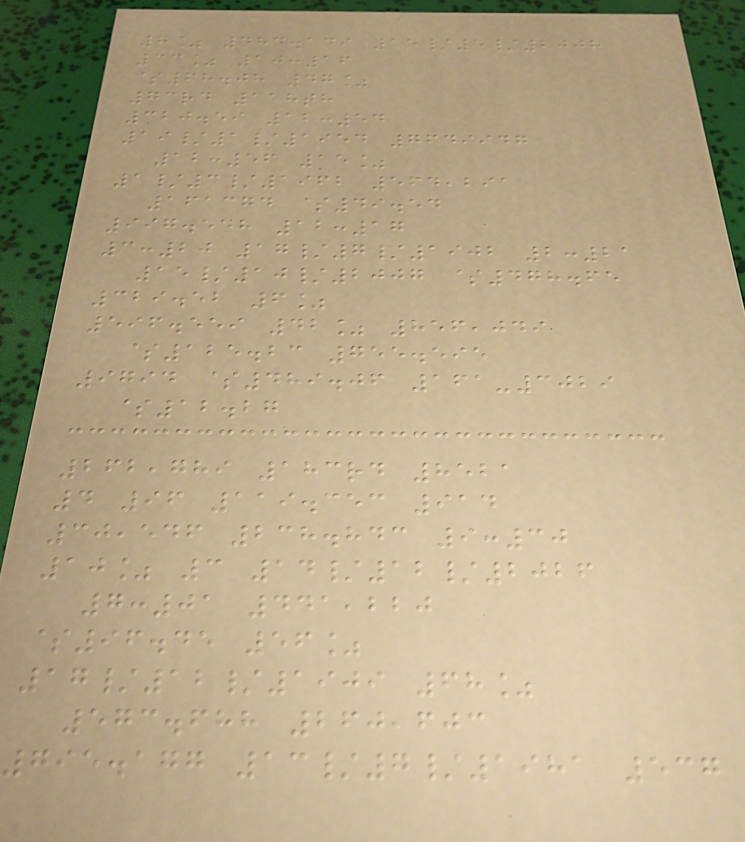8% 484.149 15/5/2008
33% 10:16
$68.08 47%
73rd 118th
320.59 12:54
19/1/1954 7649947
12:56 15%
1/3/1962 564,291
161374 $49.54
997.558 12:17
3:20 17/7/1902 2:21
15/10/2007 $478.65
329.52 6%
596.559 42% 856,049
$125.23 755.595
9794 $489.06 161-3029
$12.27
262,789 183rd 8521
4 96 119.353 914
30,546 238.843 9:30
10% 3 14/12/2026
7:01 441,220
$96.45 56%
17/12/1909 68%
573.688 260,603
795.177 13/7/1981 537
